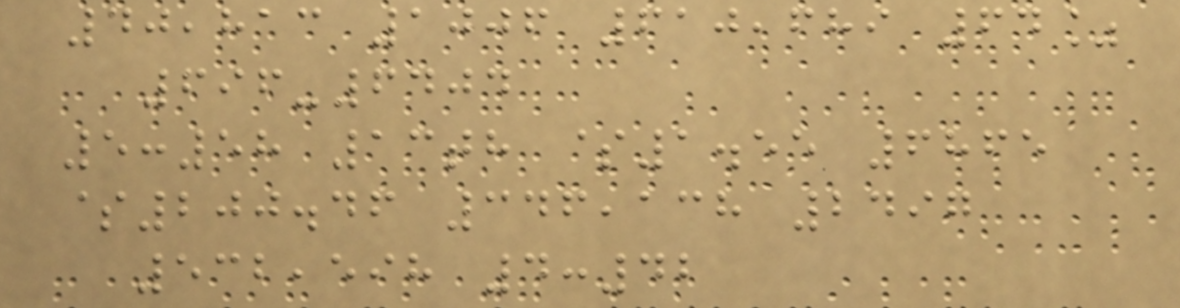40,813 1006 610,689 64%
696-6404
5:58 13th $1.55 6865
$200.46 346,138 2497
532,598 4:42
